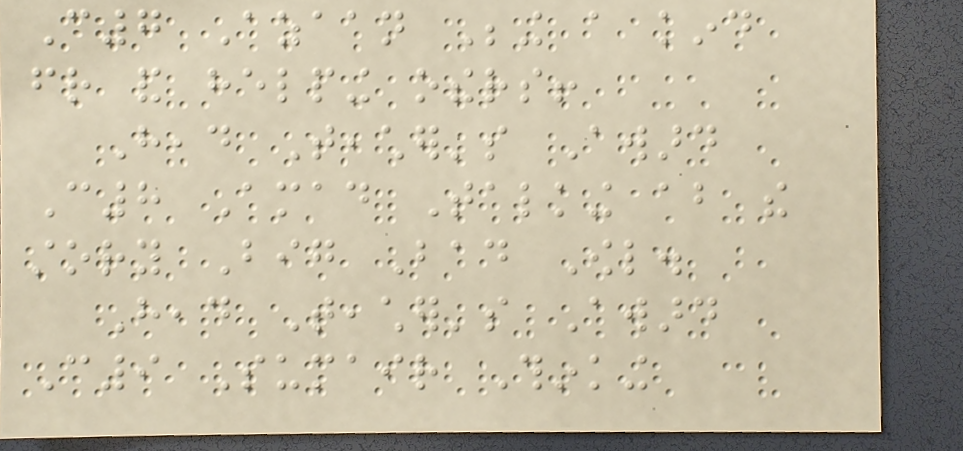C7 Azaan Being a kind
friend and helping others!
Head Teacher's Award
C8 Amad Talking about the
story Big Bad Owl.
Head Teacher's Award
C9 Sumair Thinking
